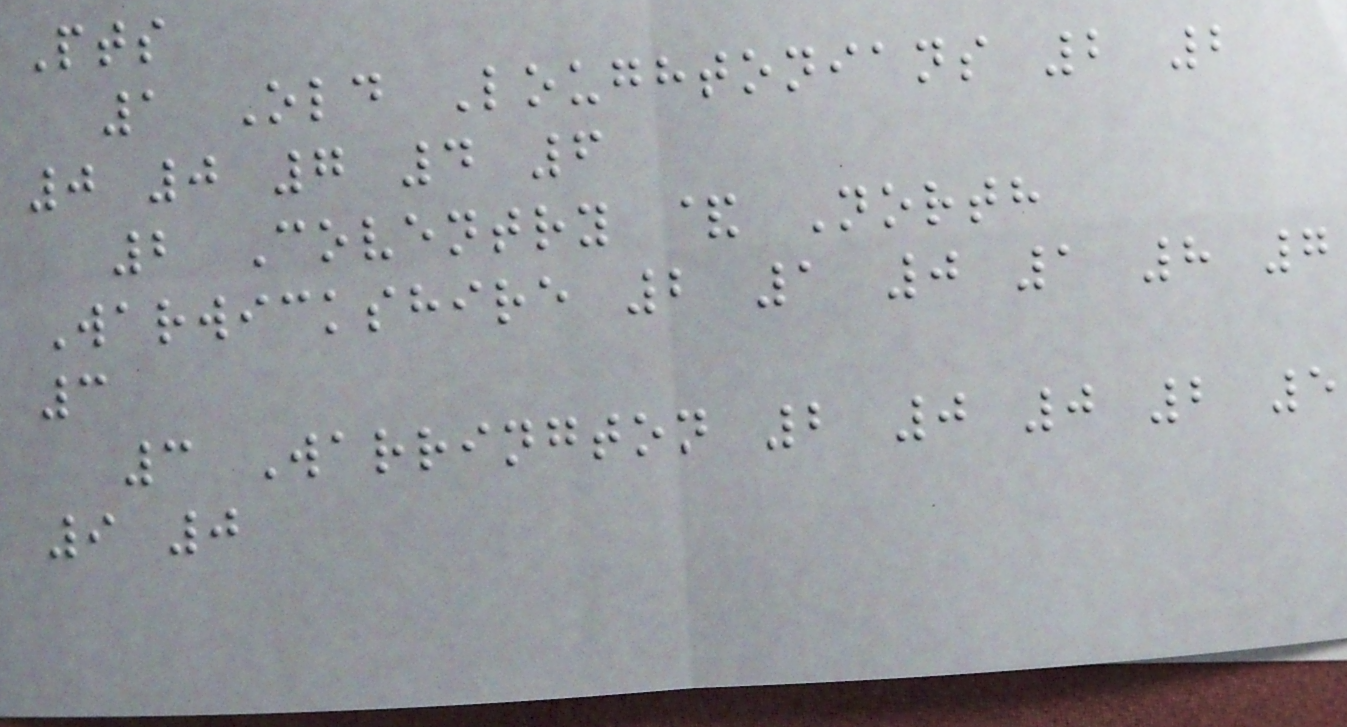Pts
1 Old Loughtonians 2 2
0 0 7 4 6
2 Coventry & North
Warwickshire 2 1 0 1 8 7
3
3 Warrington 2 0 0 2 5
9 0
